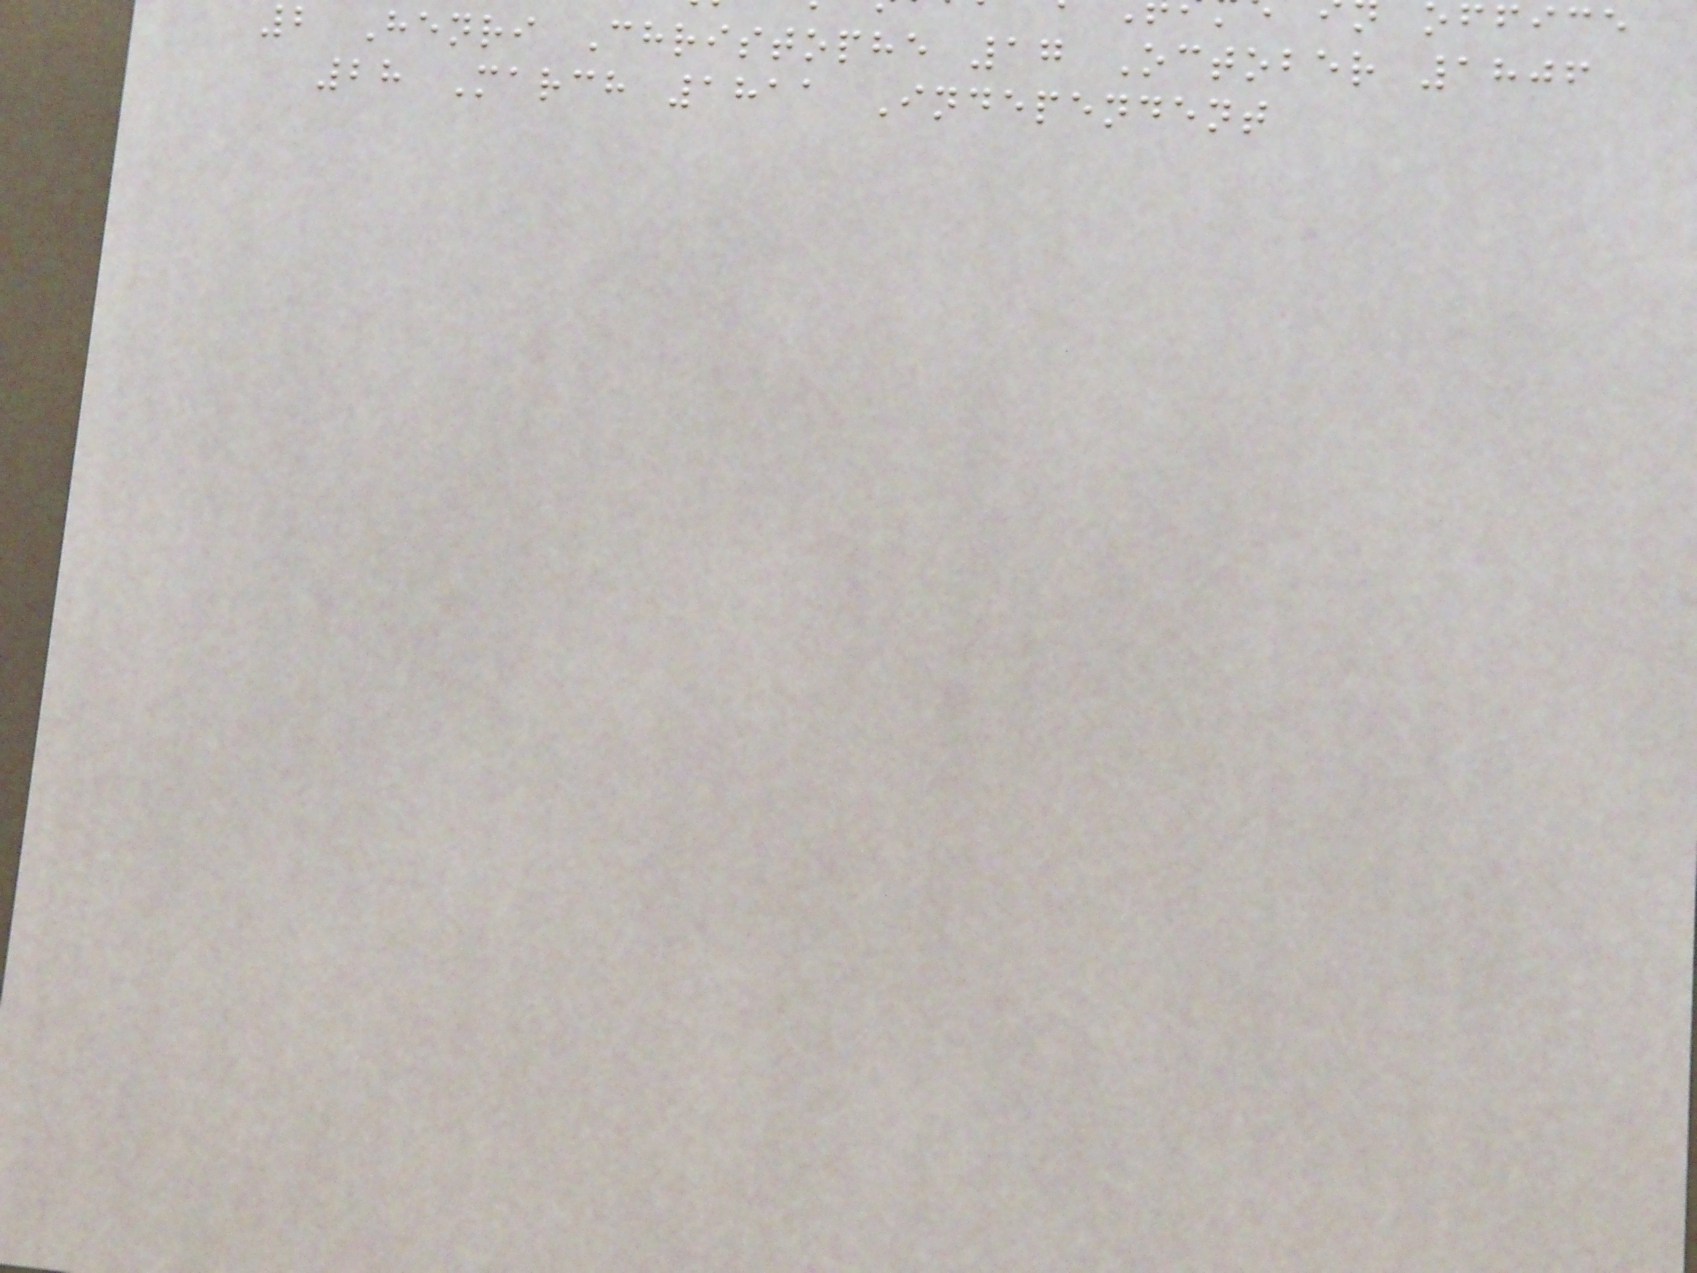2 Henri Christophe 17 October 1806
28 March 1811 Independent
